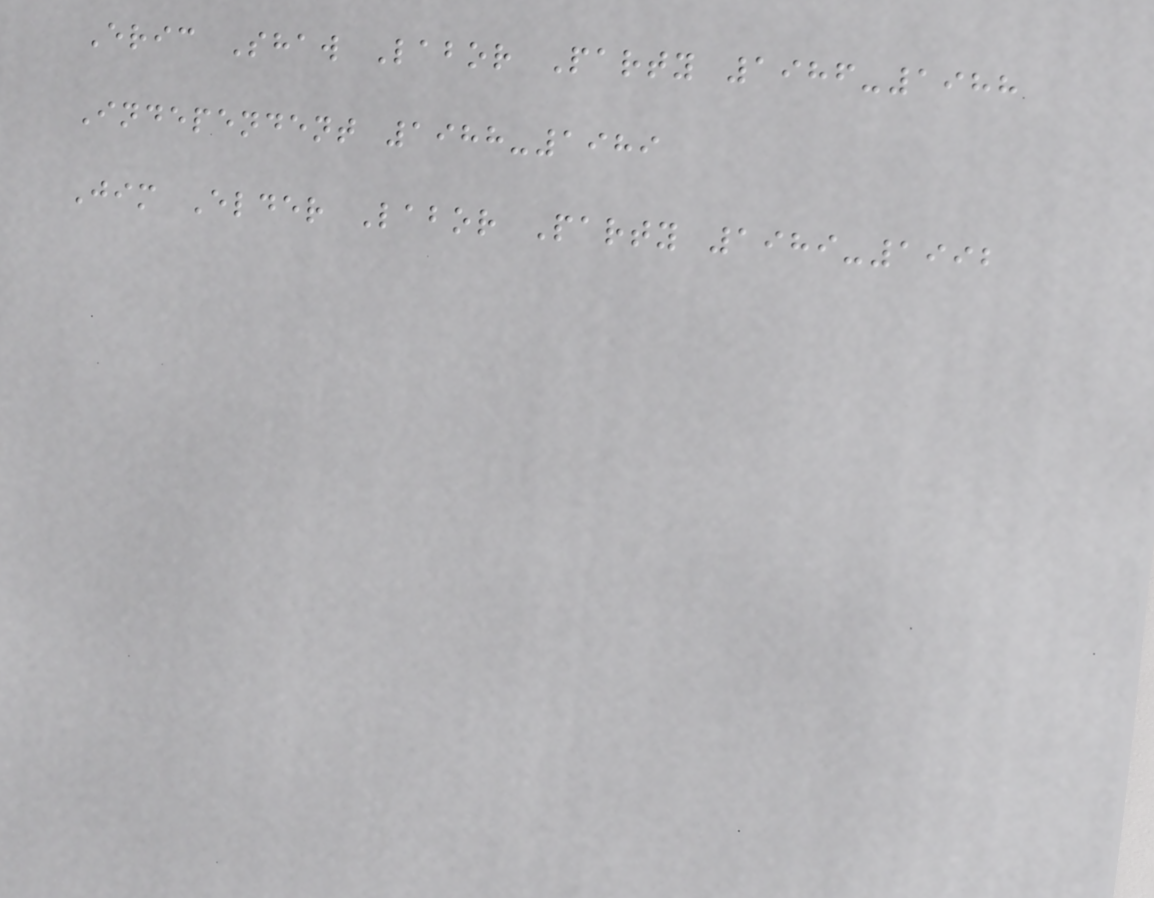Eric Shaw Labor Party 1986-1988
Independent 1988-1989
Jim Elder Labor Party 1989-1992
